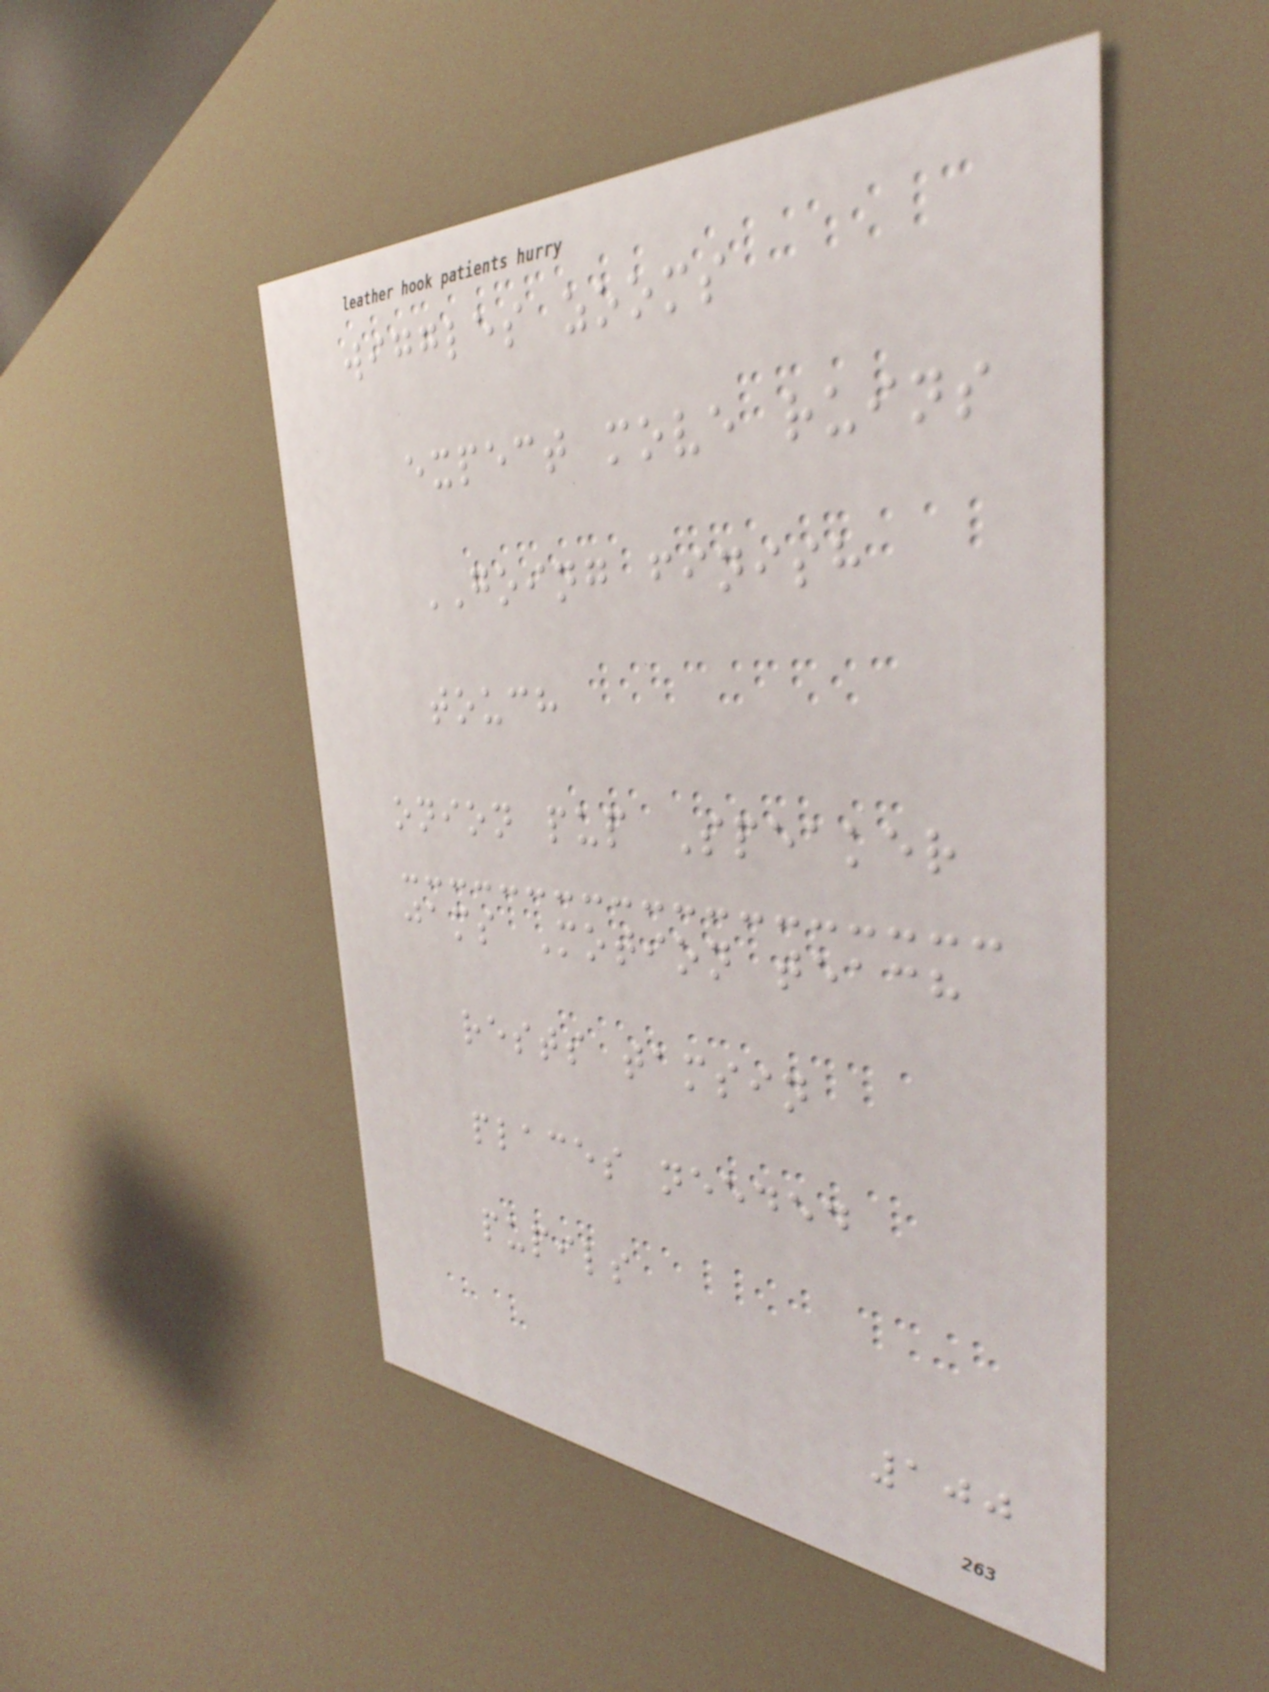wiggles zooms
expect move ruins
GOING finish
touch
onion pup Speaker
jams Motion teach
rests tamsin
places needed
pupils
100
